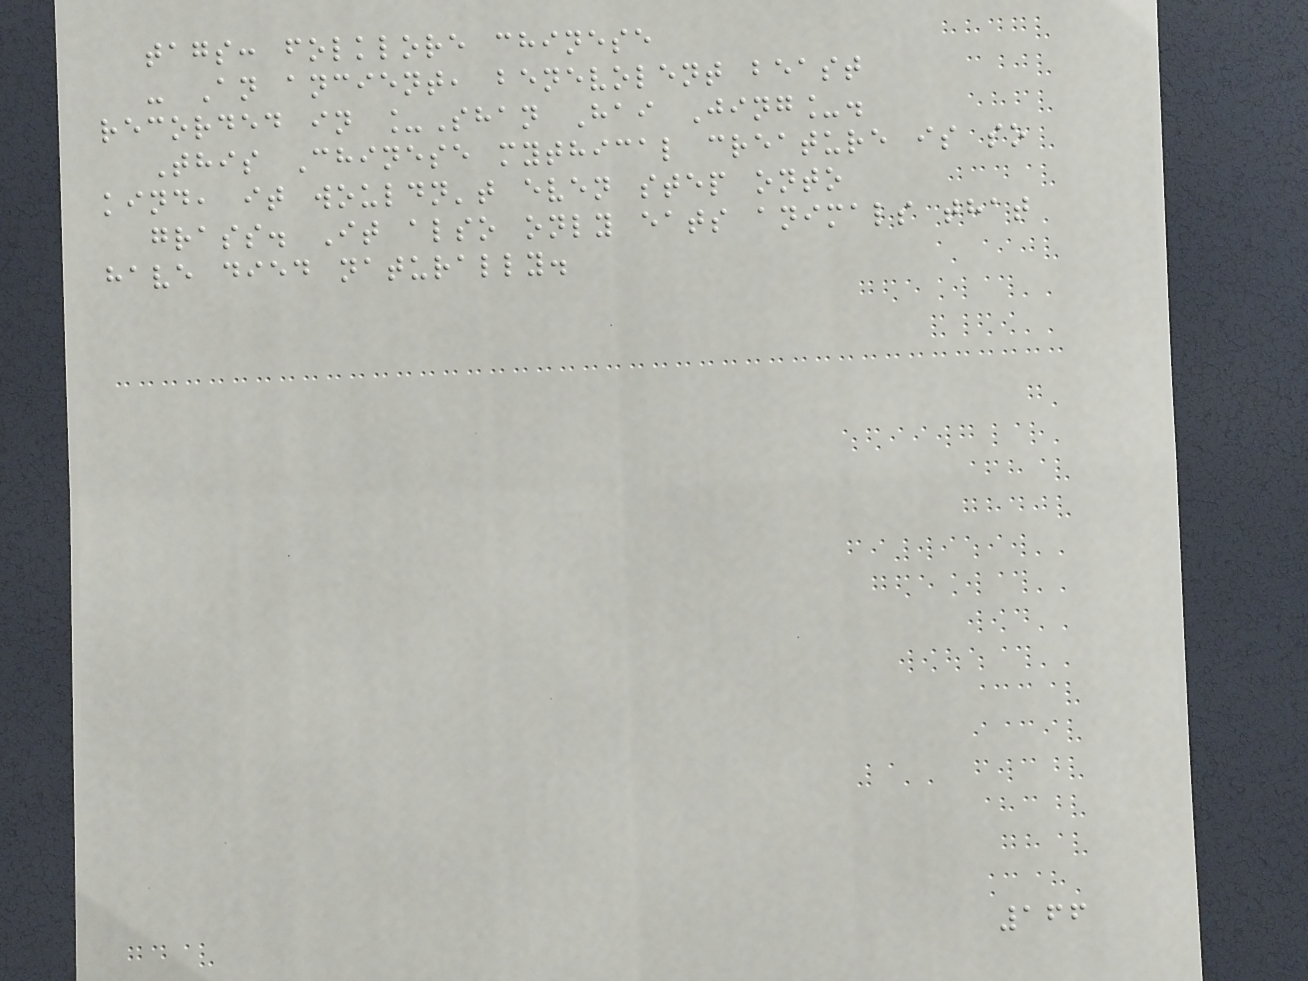tags: folklore chinese
- An ancient, benevolent beast
recorded in _Shan Hai Jing_.
This Chinese mythical creature is so
kind, it wouldn't even step onto
grass. It also only eats animals that
have died naturally.
166
